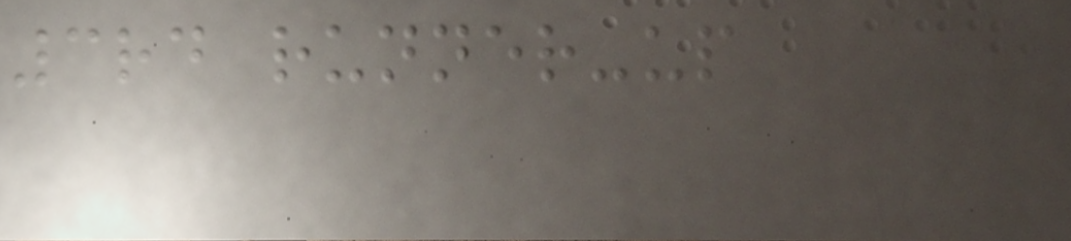3rd runner-up
